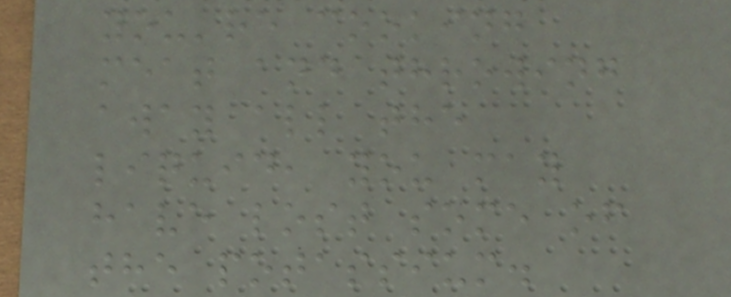you're cooking
meat and throwing
away all the
liquid, you may
have lost some of
the potassium.
